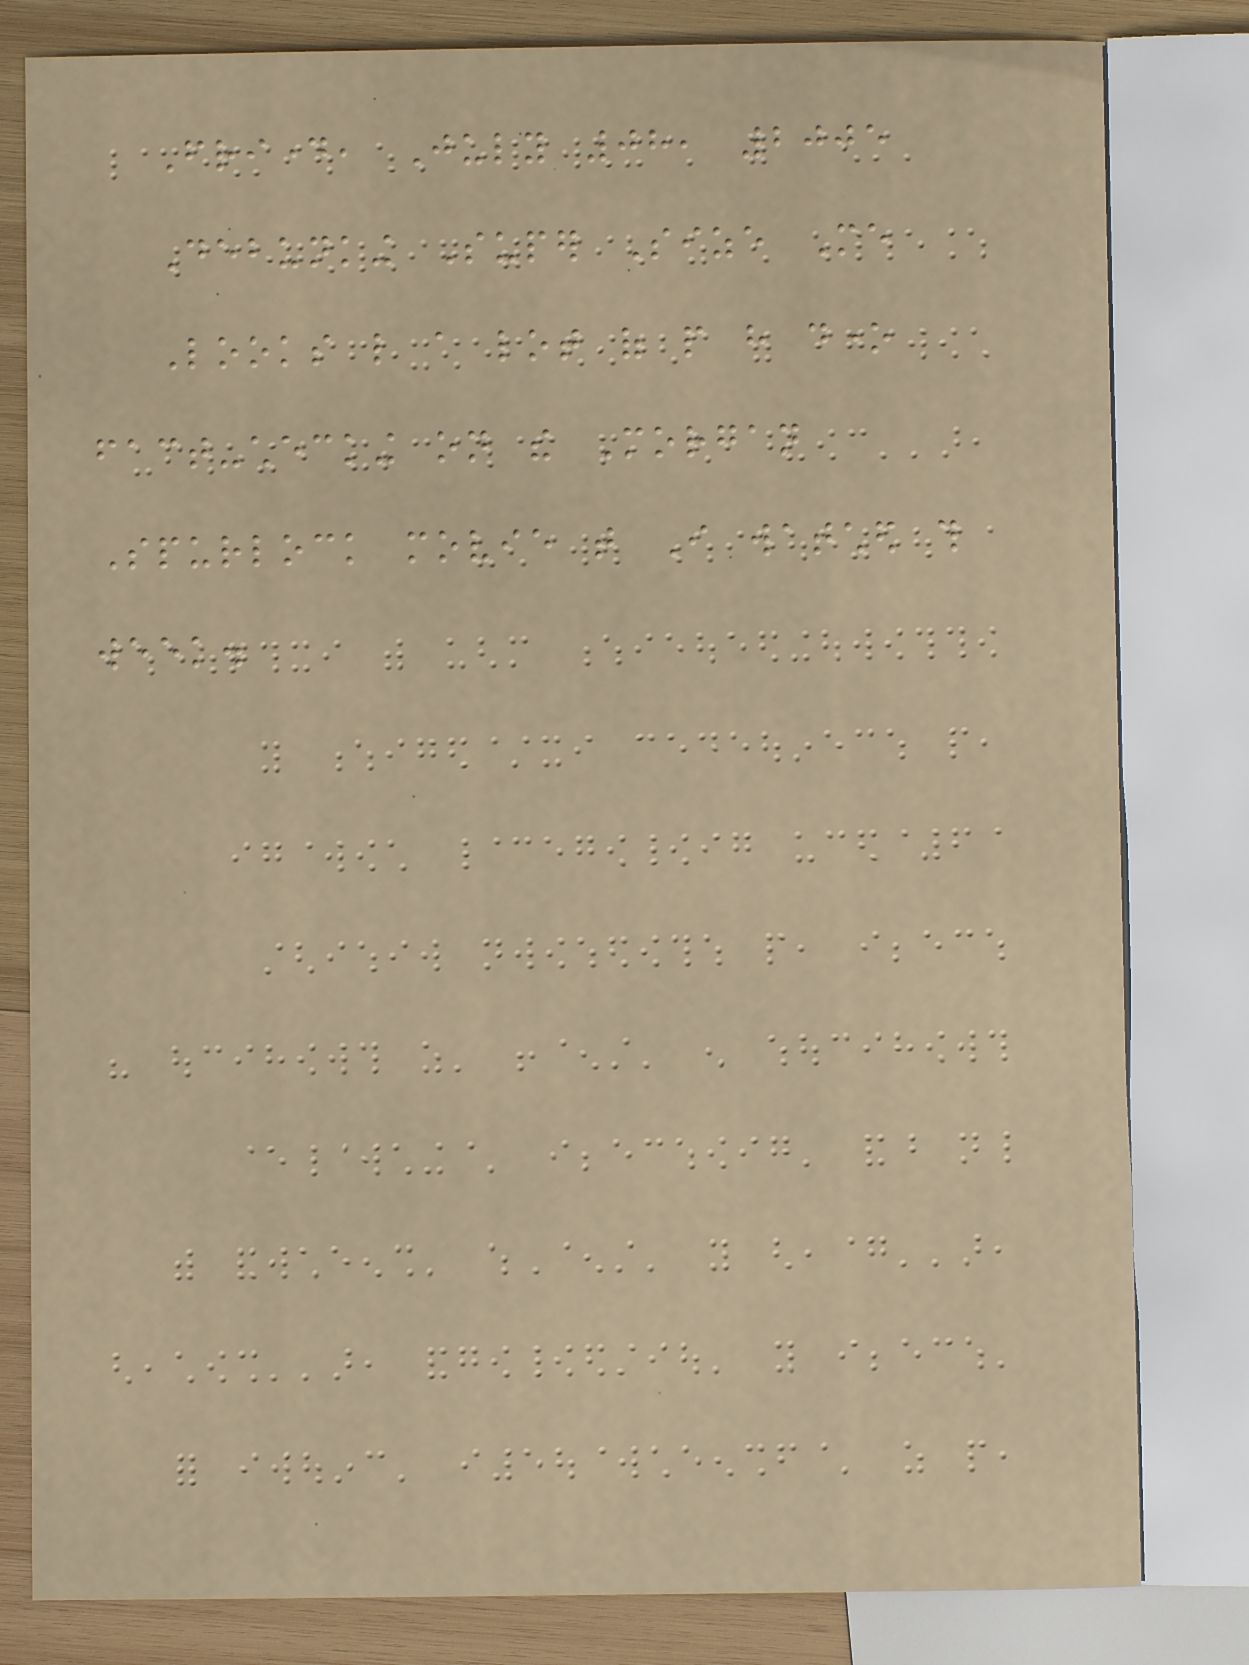Friday, July 08, 2005
Debunking Super Size Me
Looks like a lot of people have done
fact-checking on the Morgan
Spurlock movie that I watched this
week.
